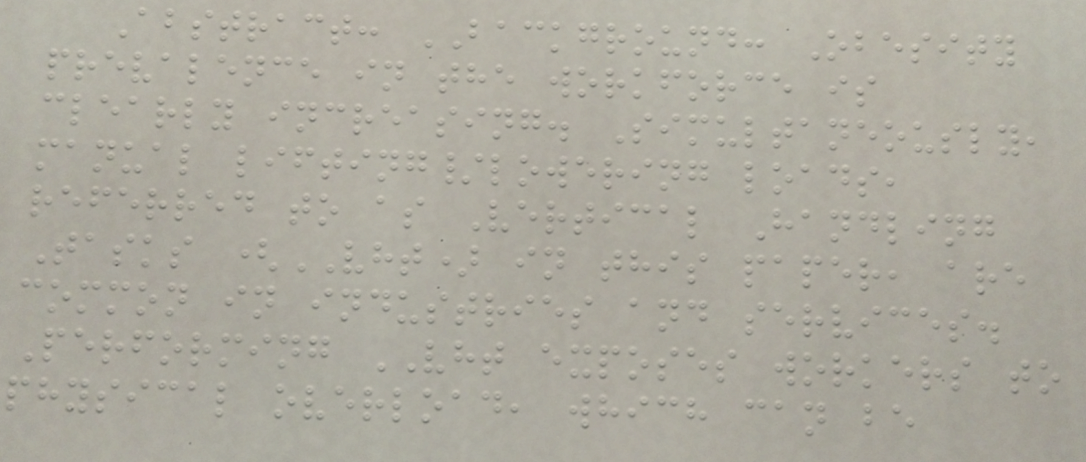Abstract: BACKGROUND: Obesity
prevalence in the workforce is
clearly increasing. Simultaneously,
manual lifting/lowering loads,
referred to as Vertical Handling
Tasks (VHT) in this paper, are
common in industries and services.
Performing VHT exposes workers to
physical overload, which can be
